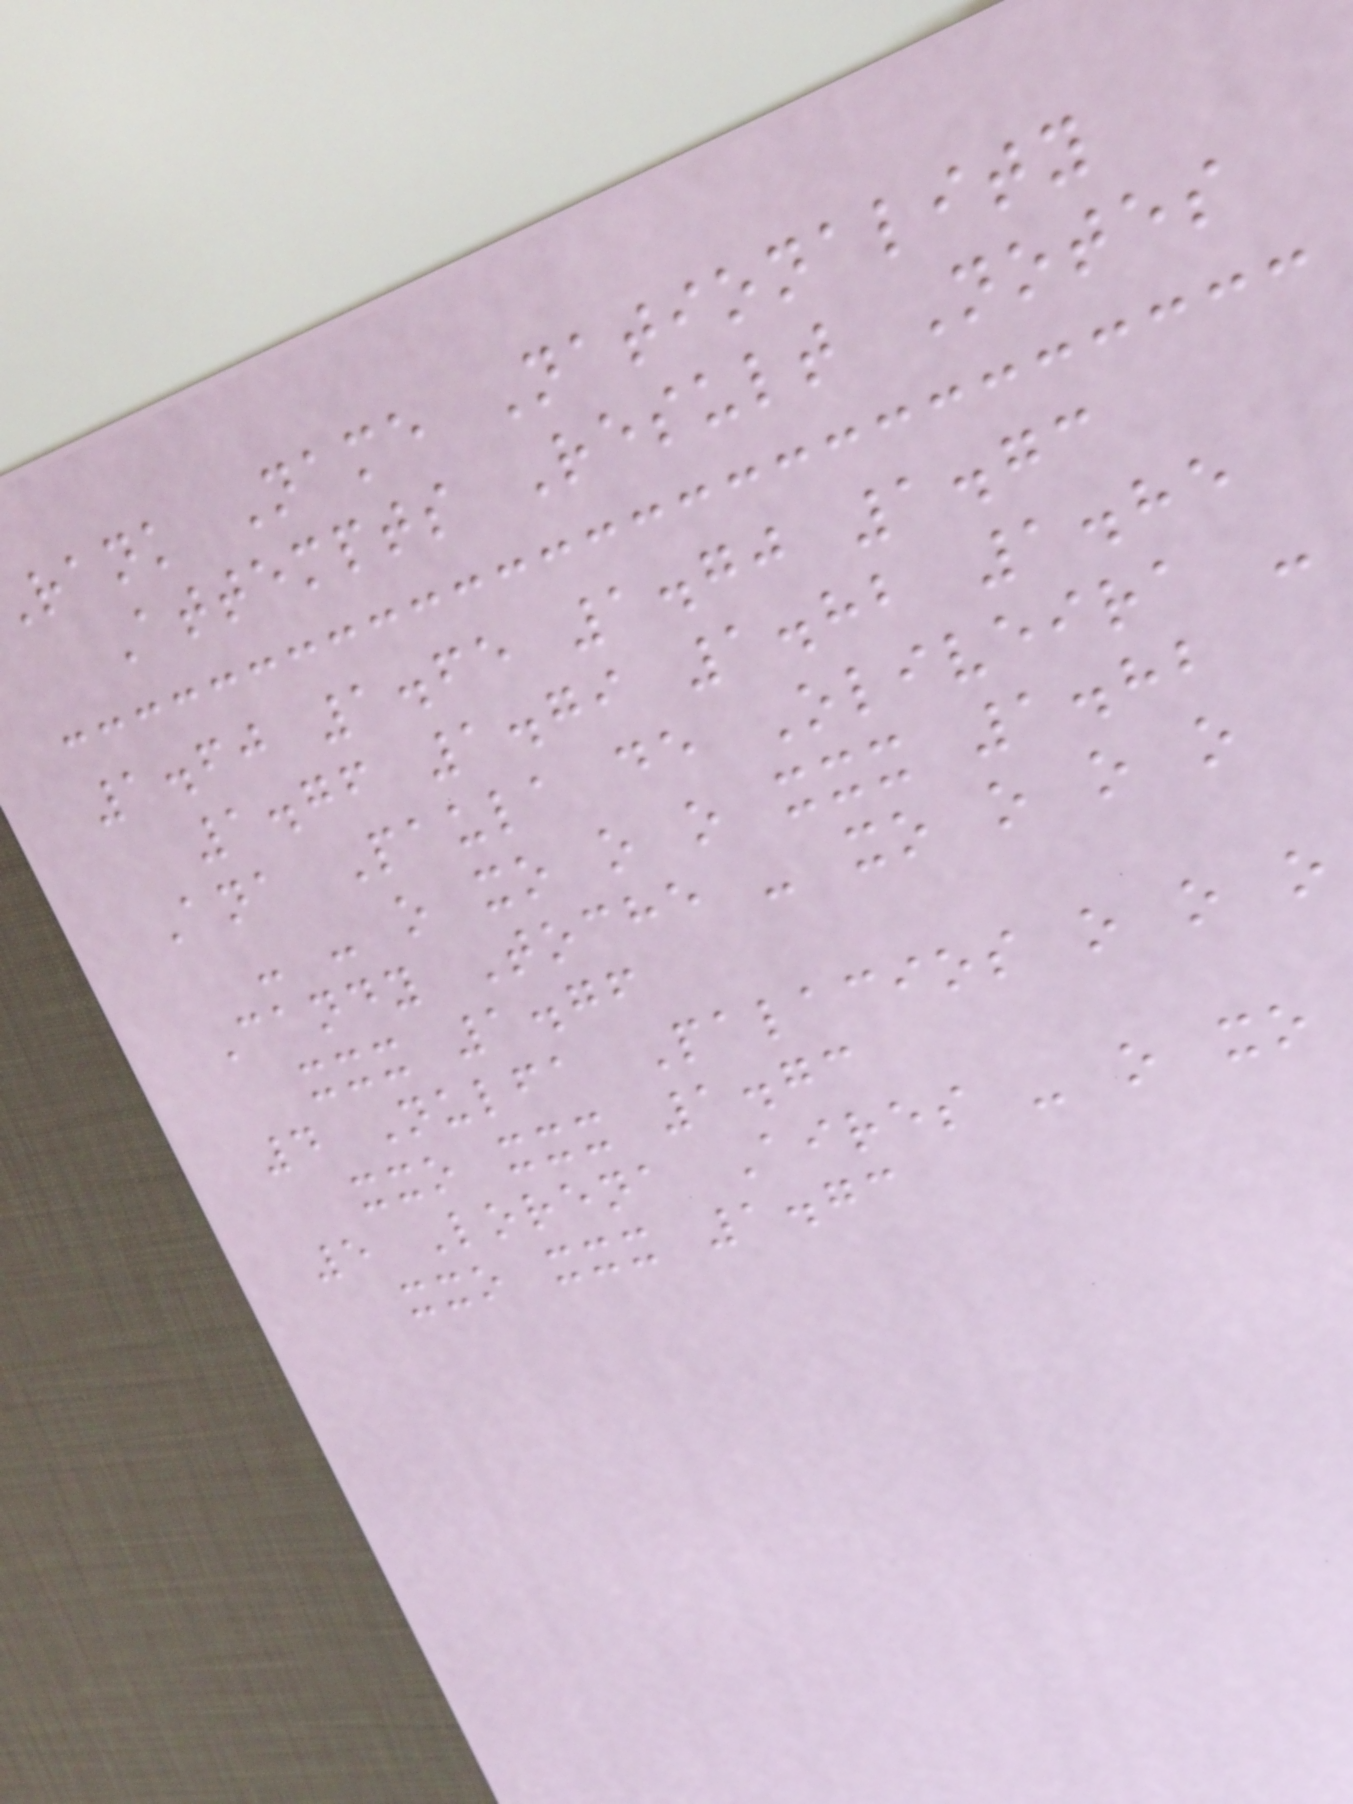rank Name Nationality
Attempts Result Notes
1.60 1.65 1.70 1.73
1.76 1.79 1.82 1.85
Ana Paula de Oliveira -
- - o xo o o xxx 1.82
Candy Toche - xo o o o
xxx 1.76
4 Nulfa Palacios o o o
xxo xxx 1.73
5 Lorena Aires - o xo
xxo xxx 1.73
